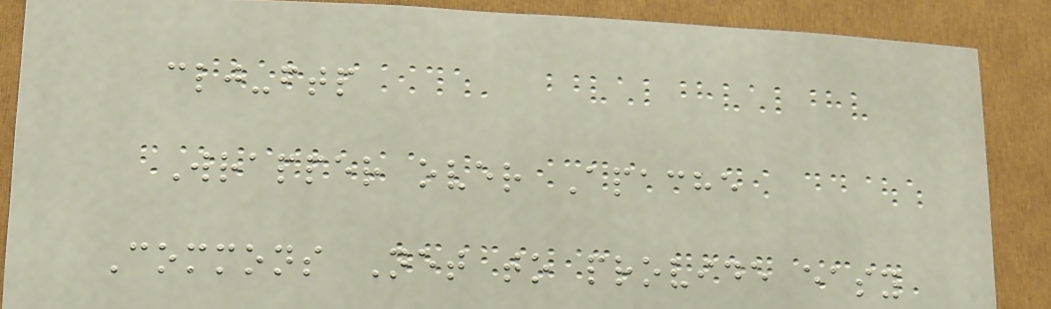clj-ftp
Wrapper over Apache
Commons Net to provide easy
